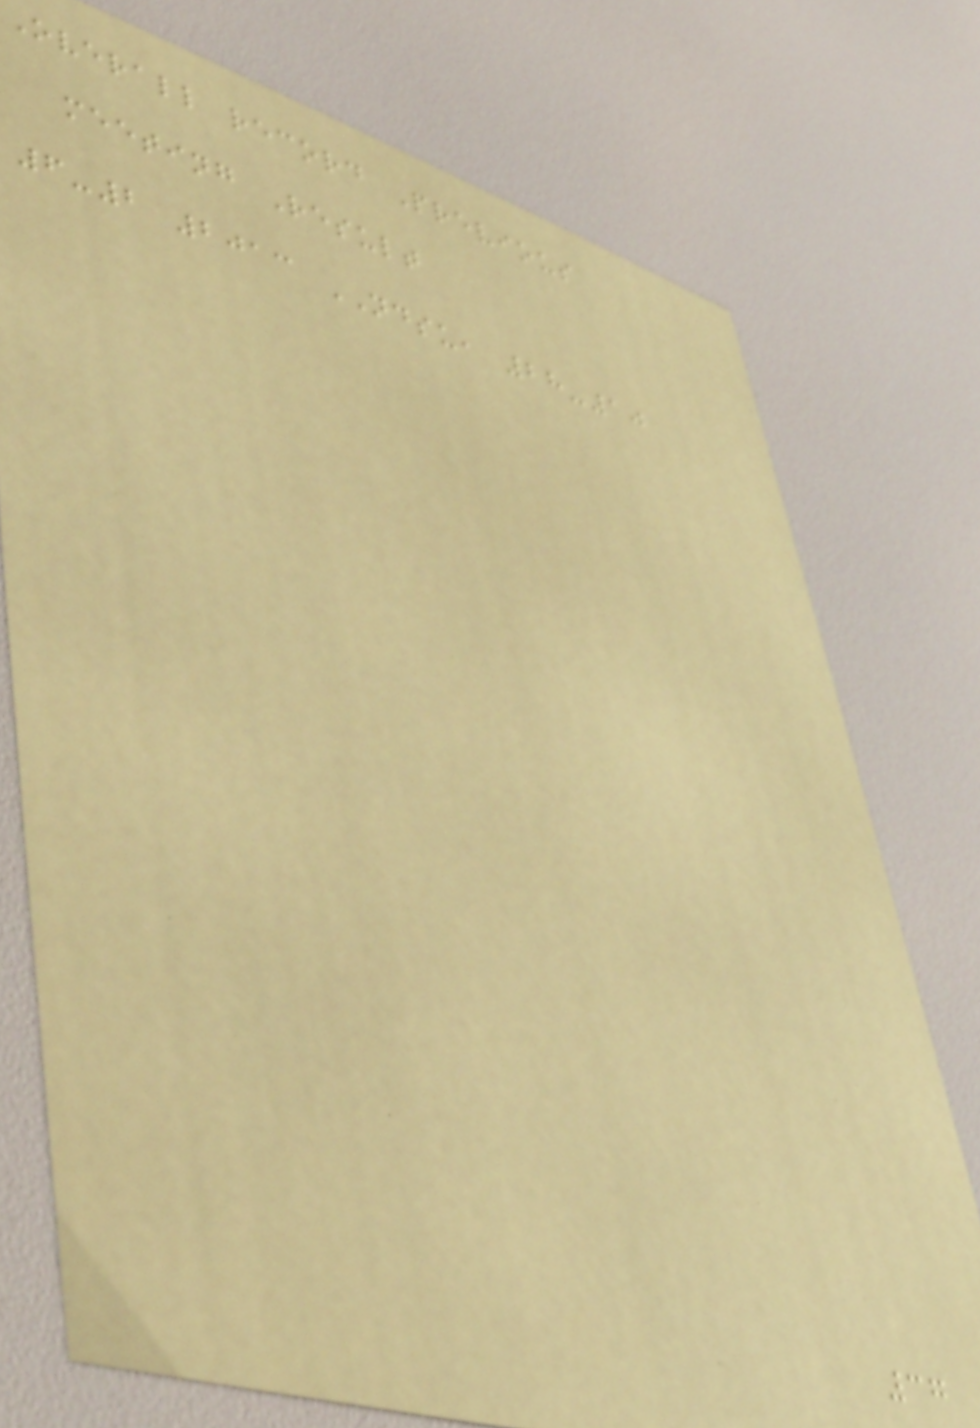Overall record Previous
meeting Result
6-2 2013 NDSU, 28-10
37
